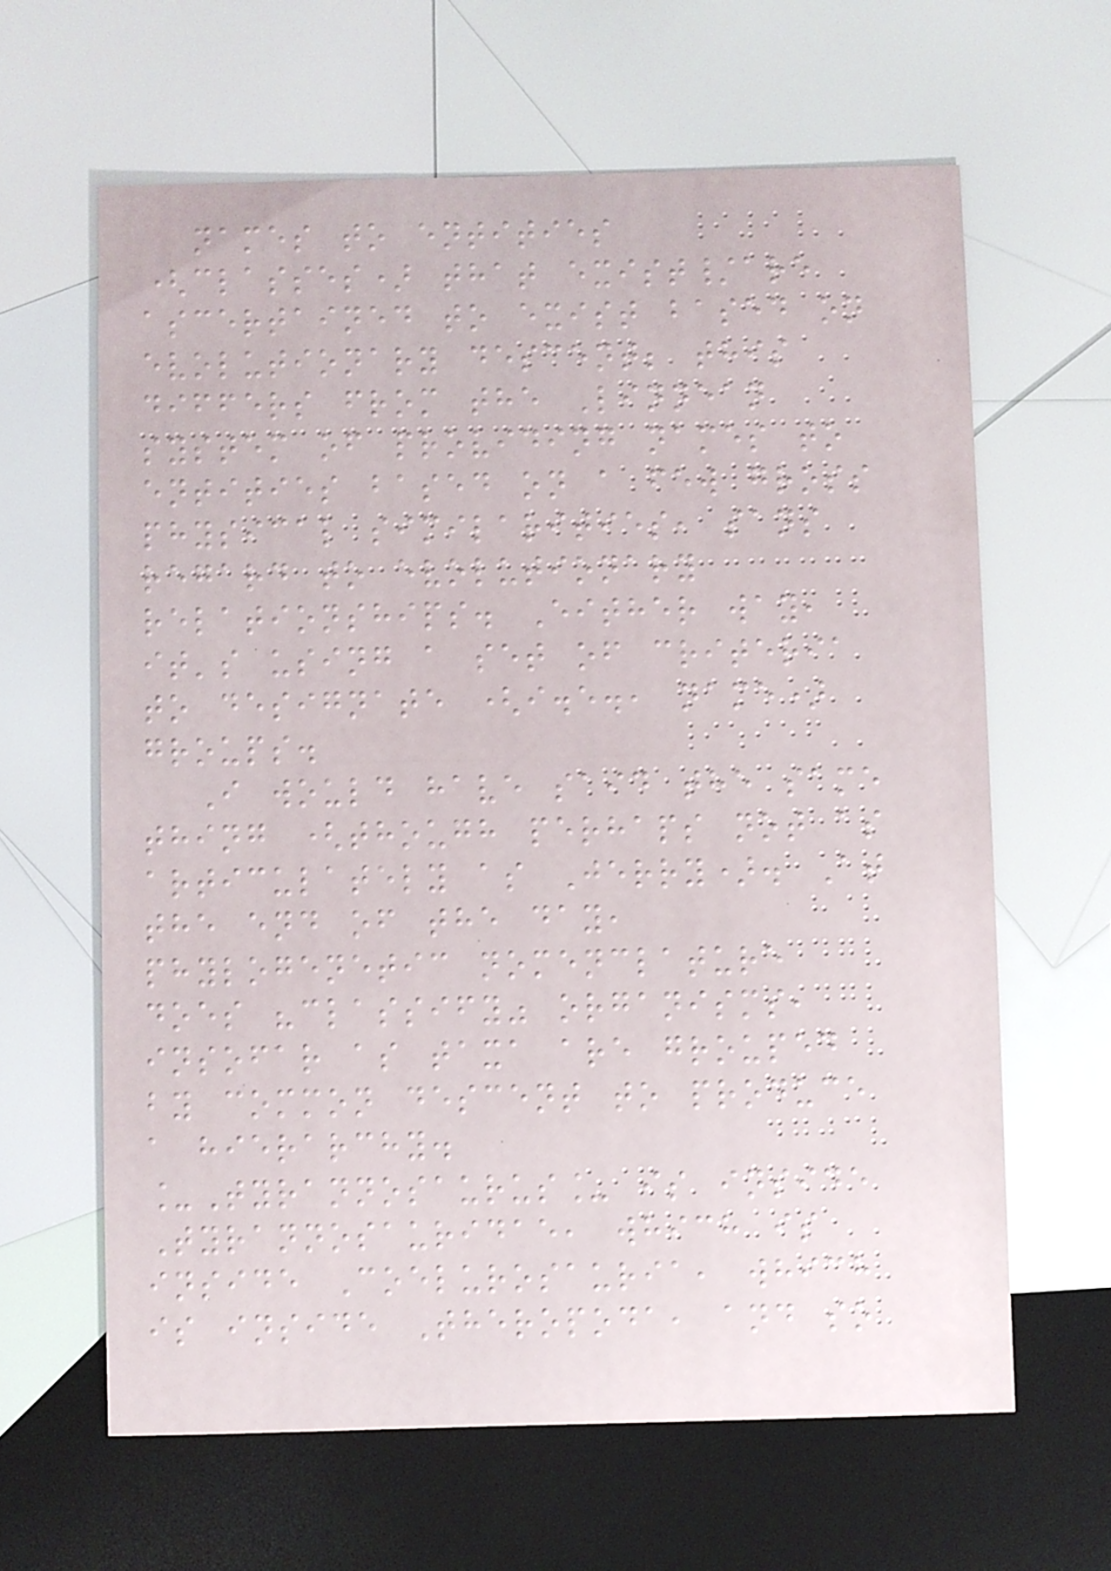names to entities
(classes) that exist/are
ascertained to exist based on
evolutionary descent; this
differs from the Linnean
system of providing names to
entities based on a few gross
physical similarities, sans
regard to evolutionary
relationships. Either way,
it's using a set of criteria
to designate (i.e., name)
groups.
I would have said the same
thing (though perhaps not as
articulately as Jerry). At
the end of the day,
phylogenetic nomenclature
does "classify" organisms,
insofar as taxa are grouped
by common descent to produce
a hierarchy.
_Tyrannosaurus_ is inside
Tyrannosauridae, which is
inside Coelurosauria, which
is inside Theropoda, and so
